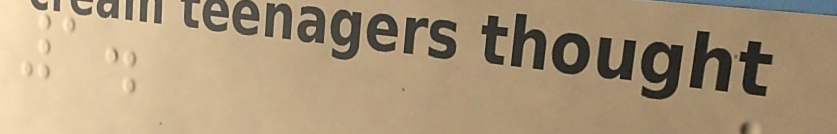1.
